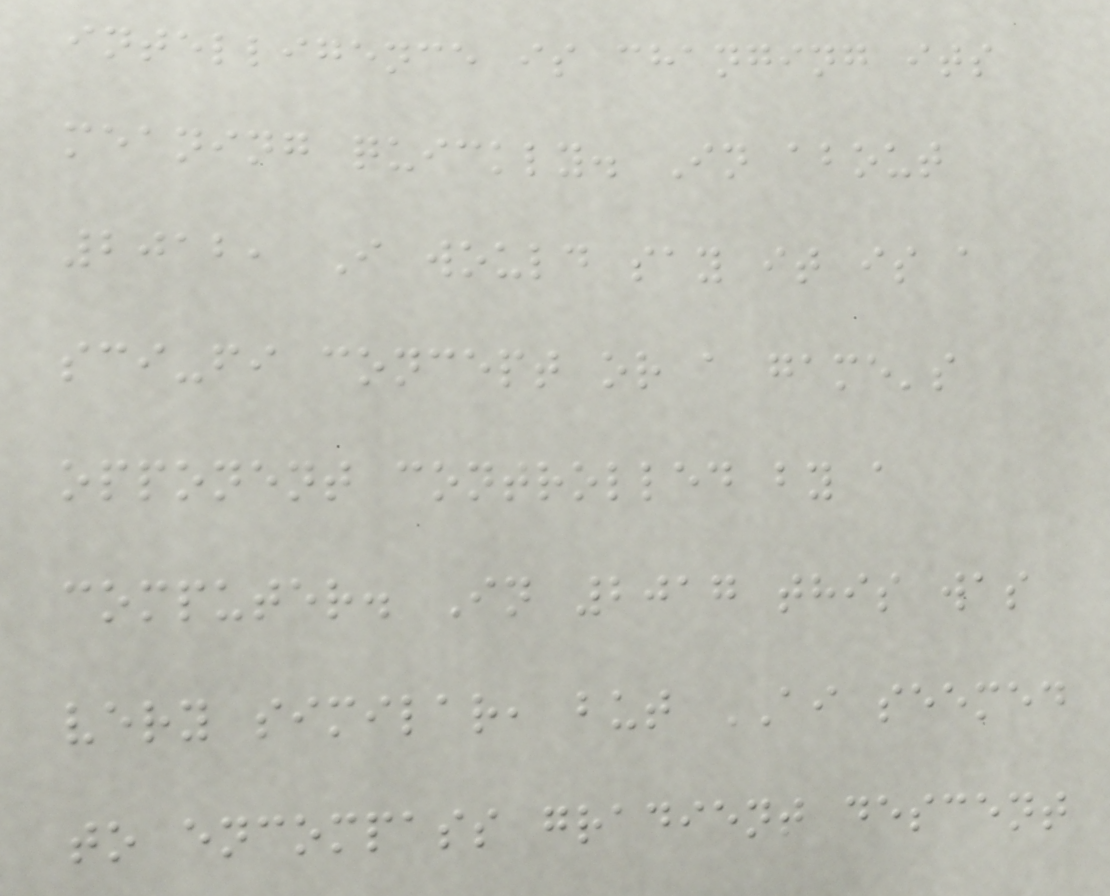intelligence is changing its
meaning quickly. In about
2012, I would say it is a
sci-fi concept or a game's
opponent controlled by a
computer. In 2017 this was
very similar, but AI seemed
to encompass gradient descent
